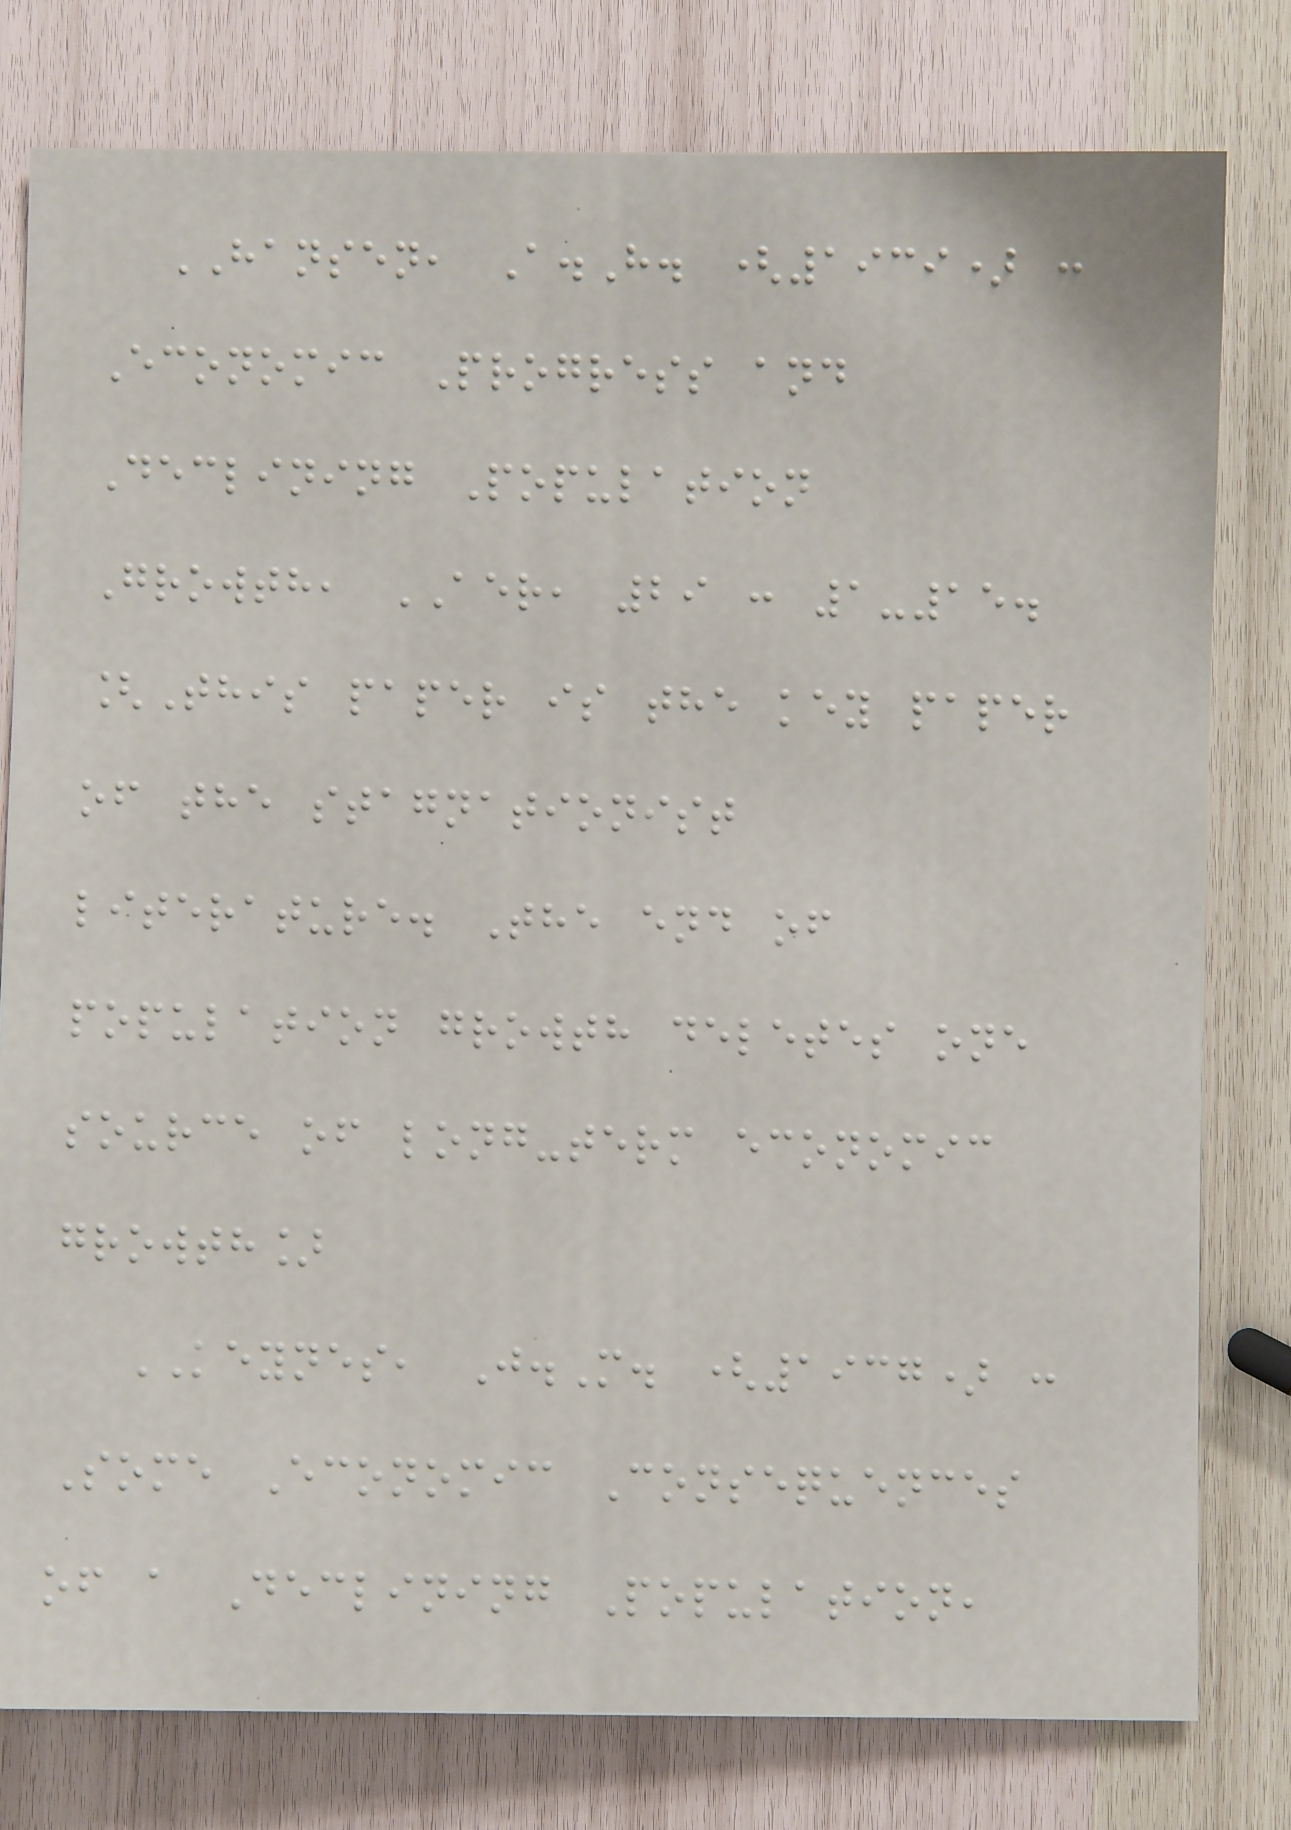HANSEN, A.H. (1939) :
Economic Progress and
Declining Population
Growth, AER, 29 : 1-15.
[This paper is the key paper
of the stagnationist
literature. The end of
population growth deletes one
source of long-term economic
growth]
KEYNES, J.M. (1937) :
Some Economic Consequences
of a Declining Population,
